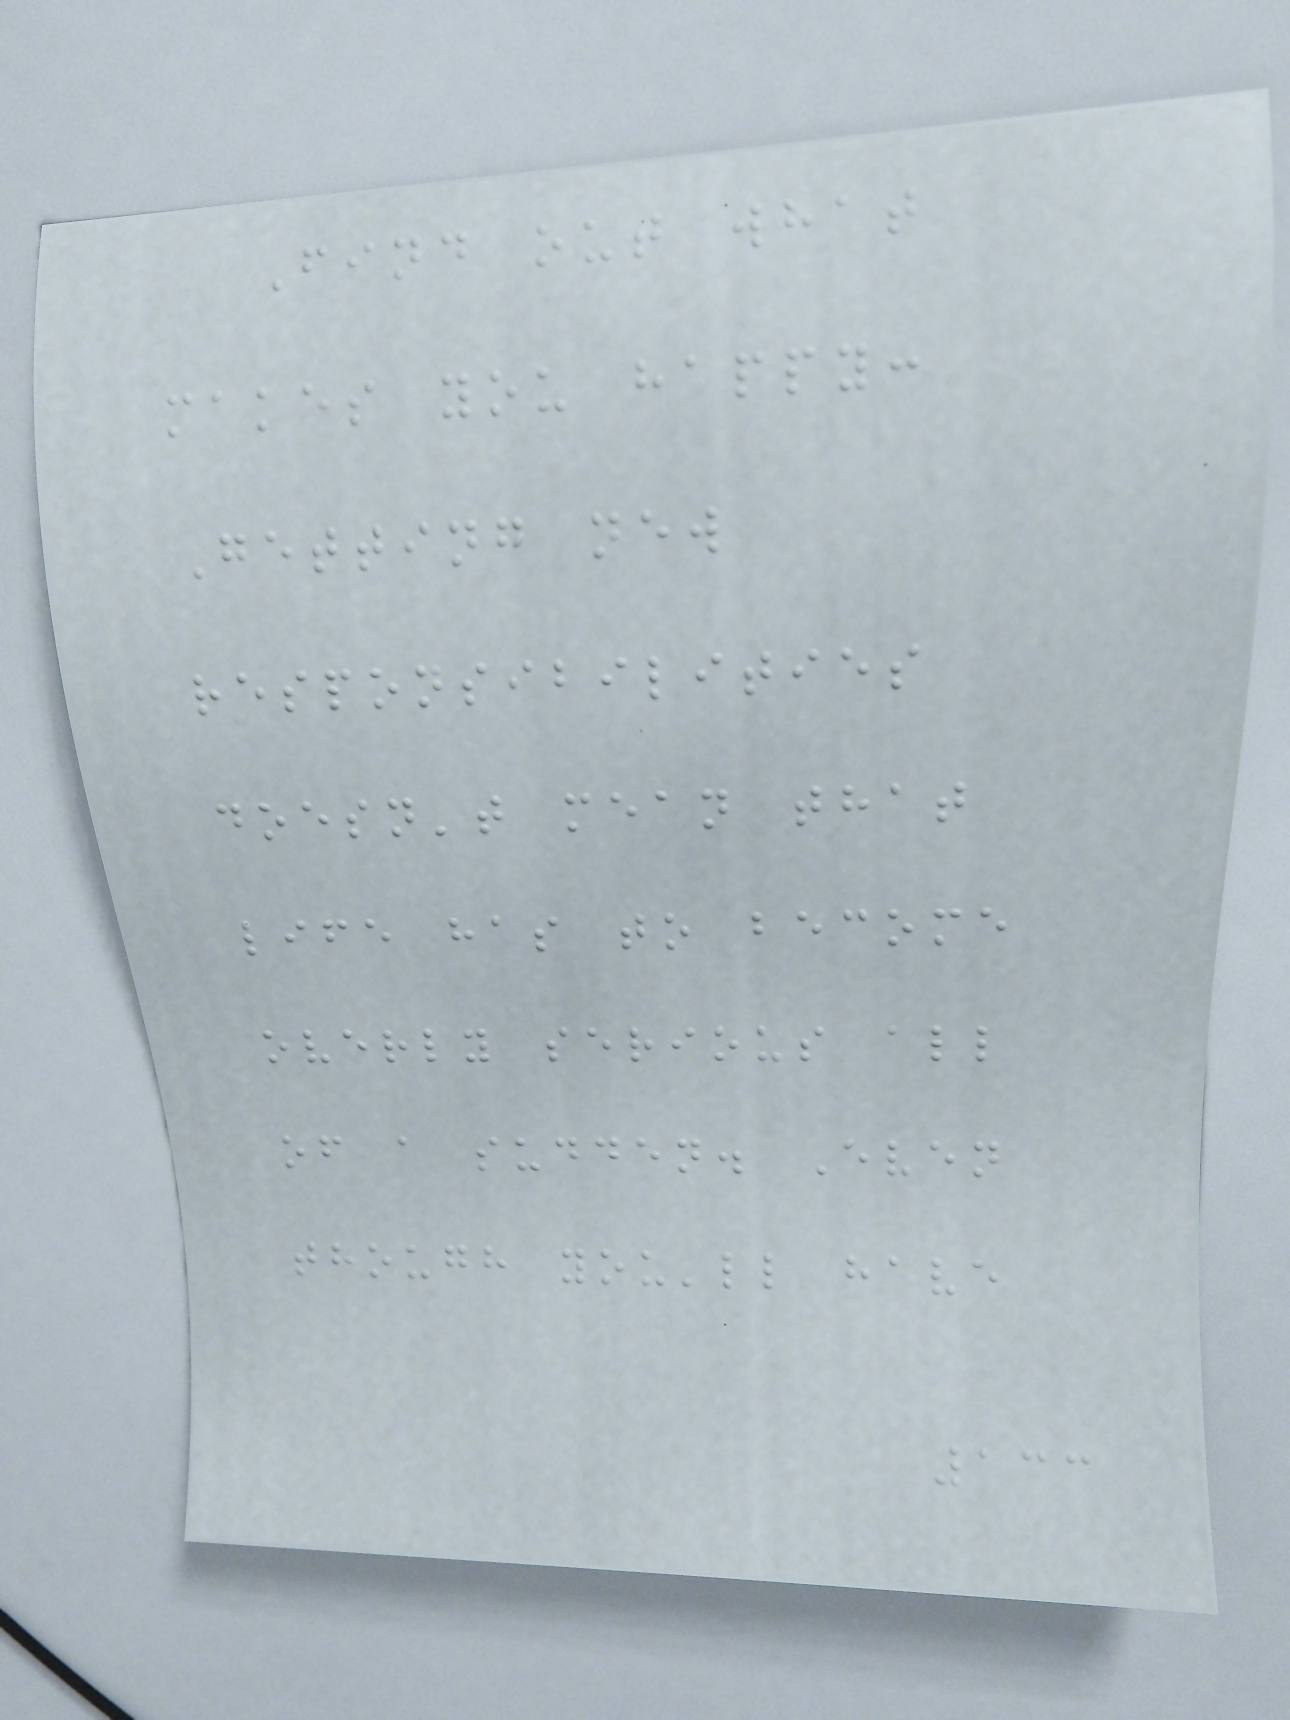Find out what
makes you happy:
Getting new
responsibilities
doesn't mean that
life has to become
overly serious all
of a sudden. Even
though you'll have
133
